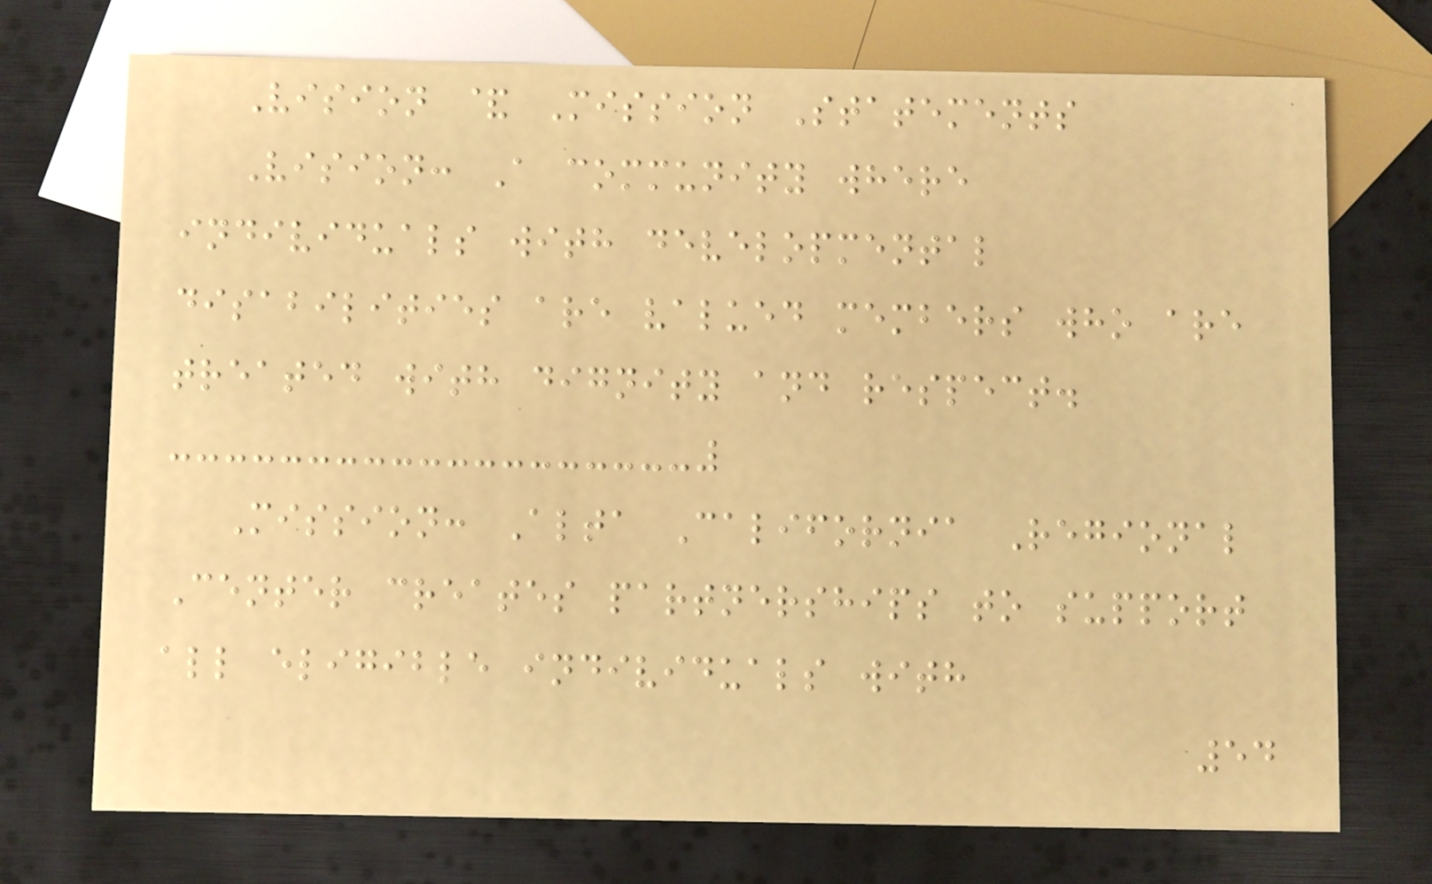Vision & Mission Statements
Vision: A community where
individuals with developmental
disabilities are valued members who are
treated with dignity and respect.
Mission: Alta California Regional
Center creates partnerships to support
all eligible individuals with
54
